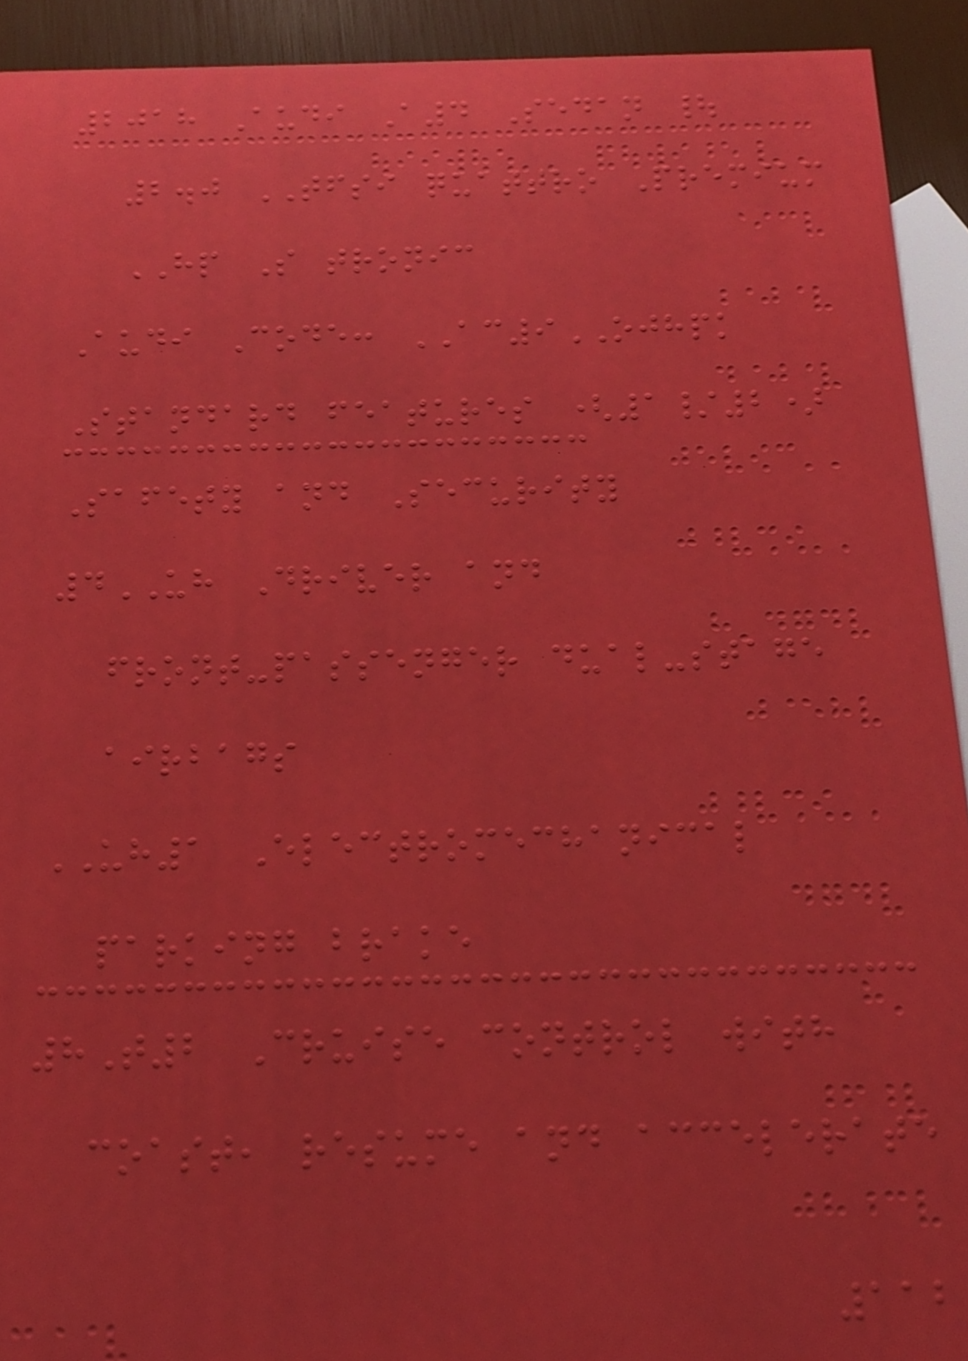2018 Audi A4 Sedan |
2.0 TFSI quattro Premium
HP S tronic
Audi Code: AC9OJHPK
Standard features (1/2)
Safety and Security
4UH Driver and
front-passenger dual-stage
airbags
UH1 Electromechanical
parking brake
8T2 Cruise control with
coast, resume and accelerate
112
